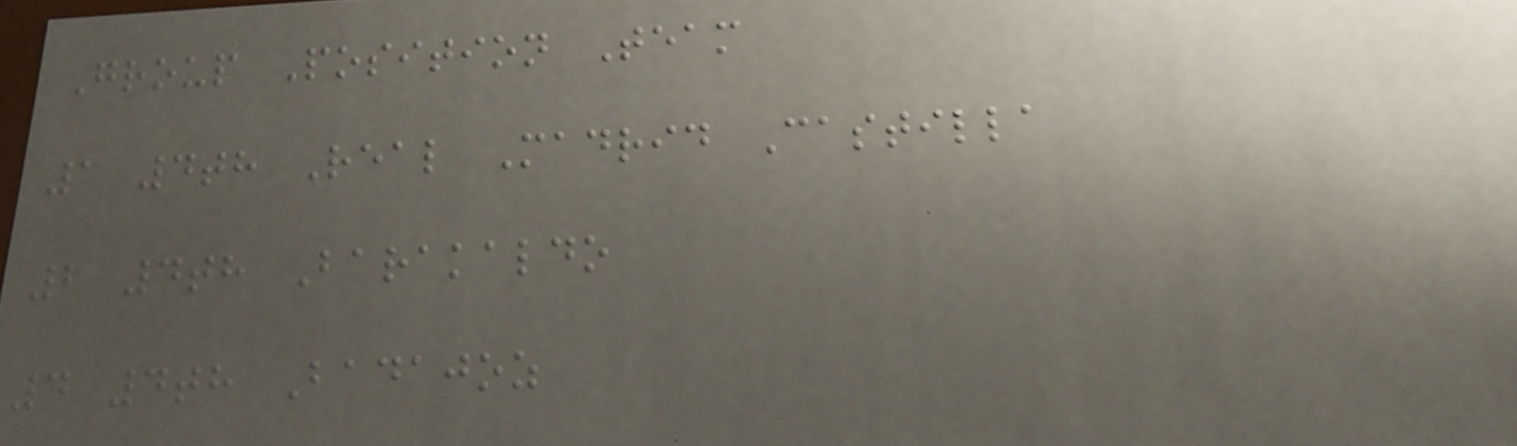Group Position Team
1 4th Real Madrid Castilla
2 4th Barakaldo
4 4th Badajoz
